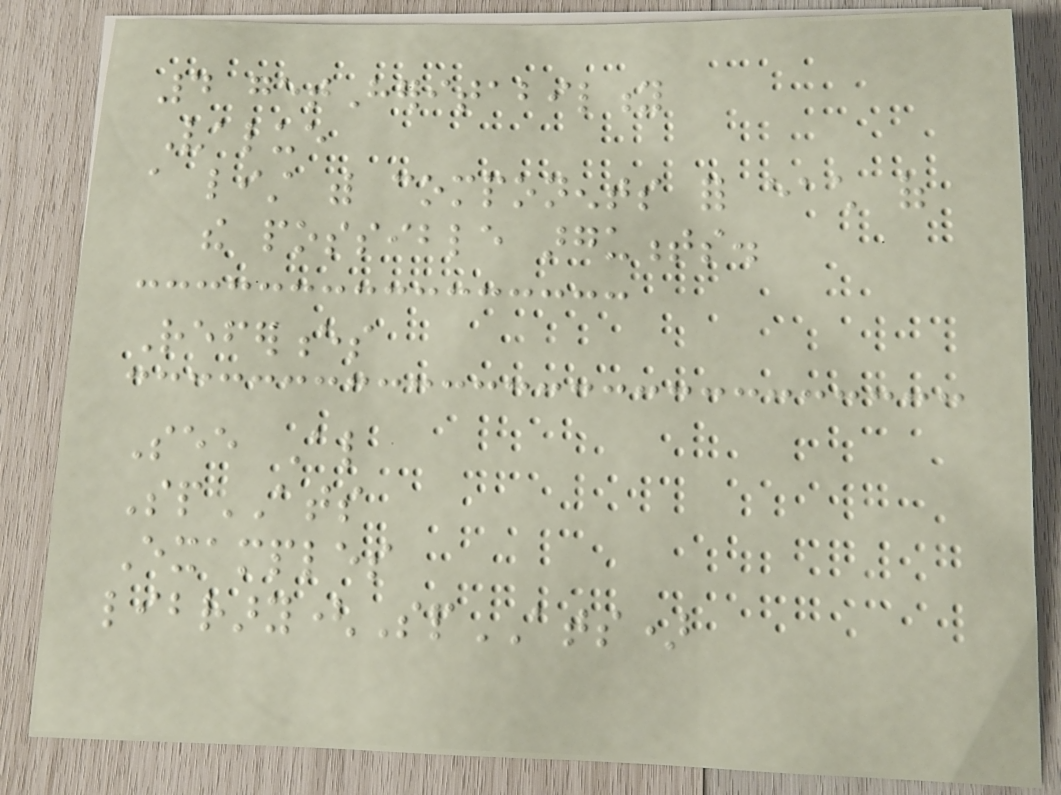4 getHeritability
Value
a list with components for each of
the possible arguments.
References
See Also
SpATS
Examples
library(SpATS)
